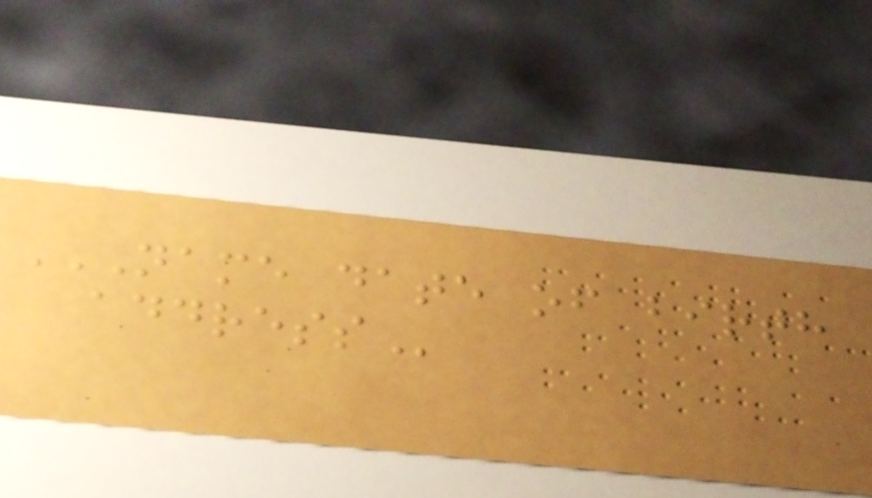NAME DATE OF BIRTH
ADDRESS
